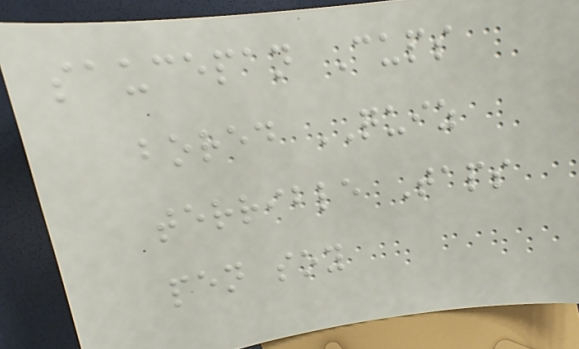saucepan Cups
bored QUIZ
terrible Taps
pen soy
